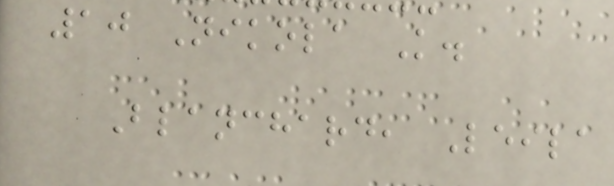10 Nikola K.
Blanchard, Leila
